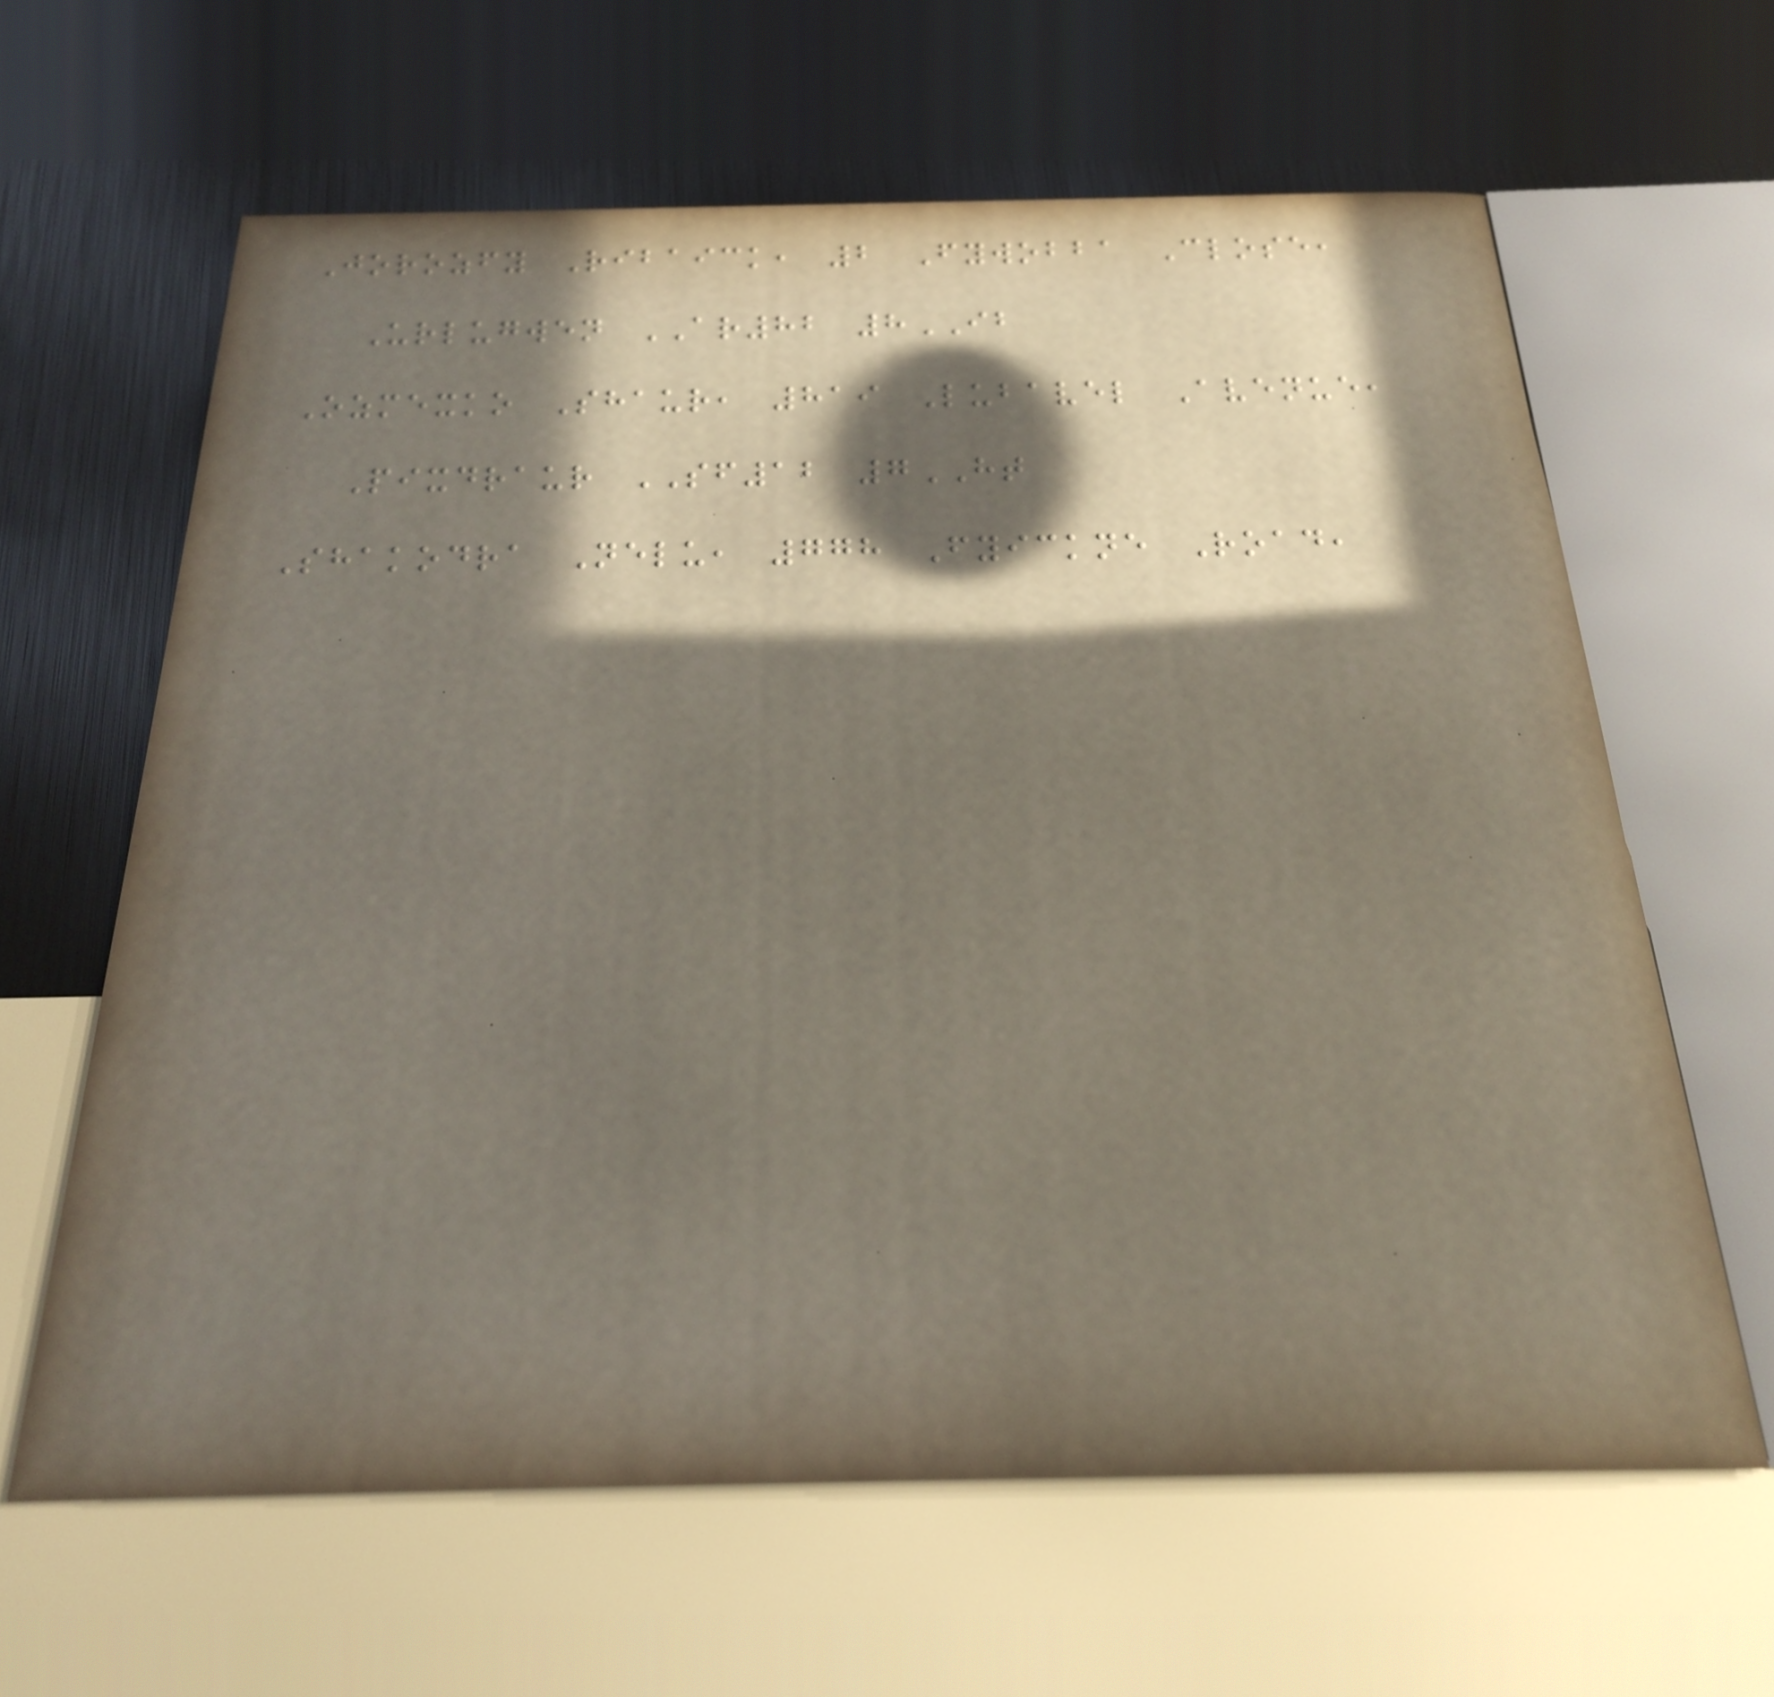Jorozfy Ribaick, 2 Fywobba Close,
Urlugwen AR82 8IB
Ozmexko Shaur, 819 Lubavel Avenue,
Pixdraur SF12 7HT
Shakodra Nelu, 778 Fyickne Road,
